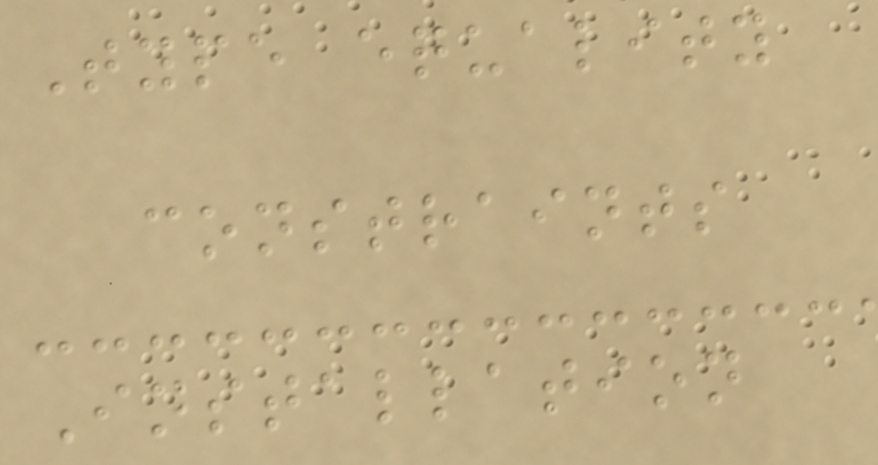Type equality
constraints
Installation
